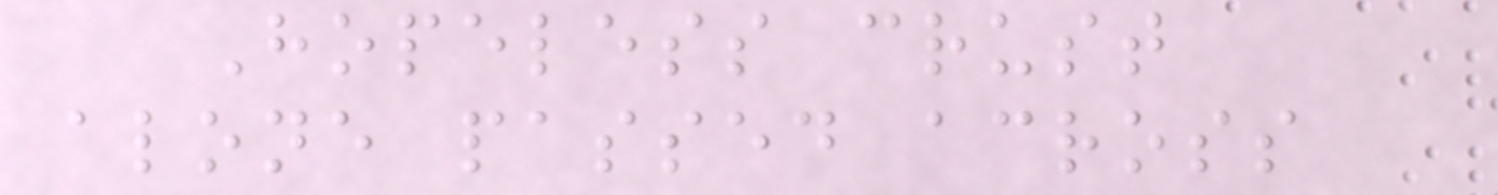Hopeless crust
alone passed across
